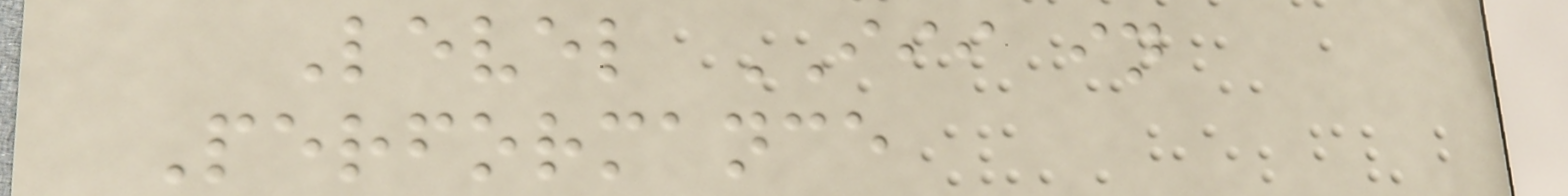Level III in
Performance
